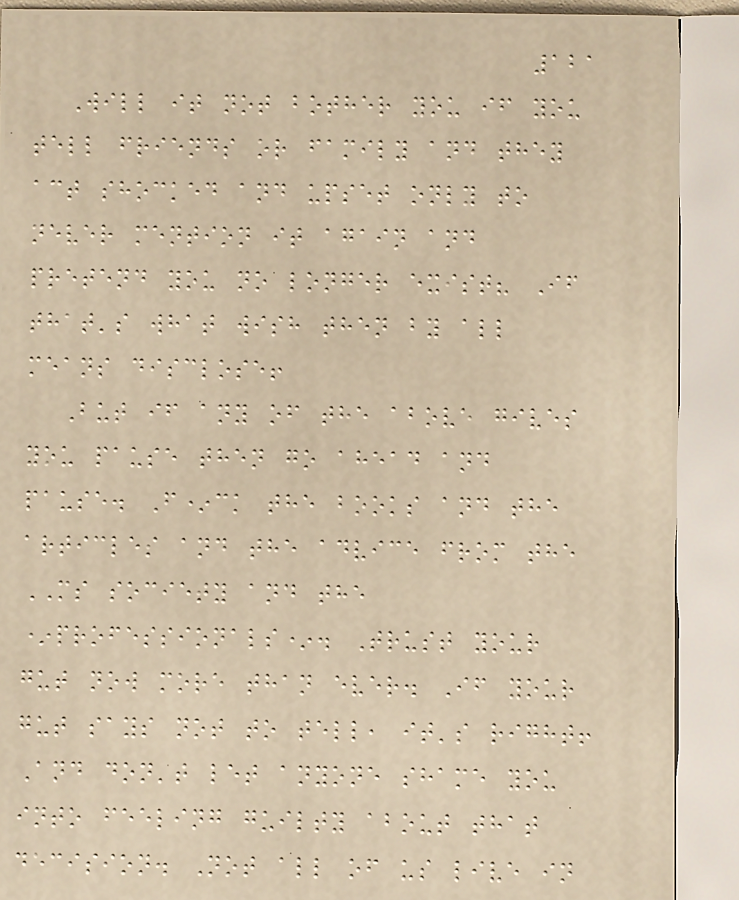121
Will it not bother you if you
tell friends or family and they
act shocked and upset only to
never mention it again and
pretend you no longer exist? If
that's what wish then by all
means disclose!
But if any of the above gives
you pause then go ahead and
pause. F*ck the books and the
articles and the advice from the
MS society and the
*professionals*. Trust your
gut now more than ever. If your
gut says not to tell, it's right!
And don't let anyone shame you
into feeling guilty about that
decision. Not all of us live in
